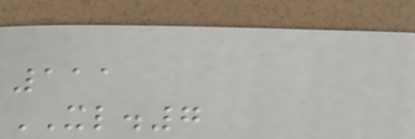111
XL.7
